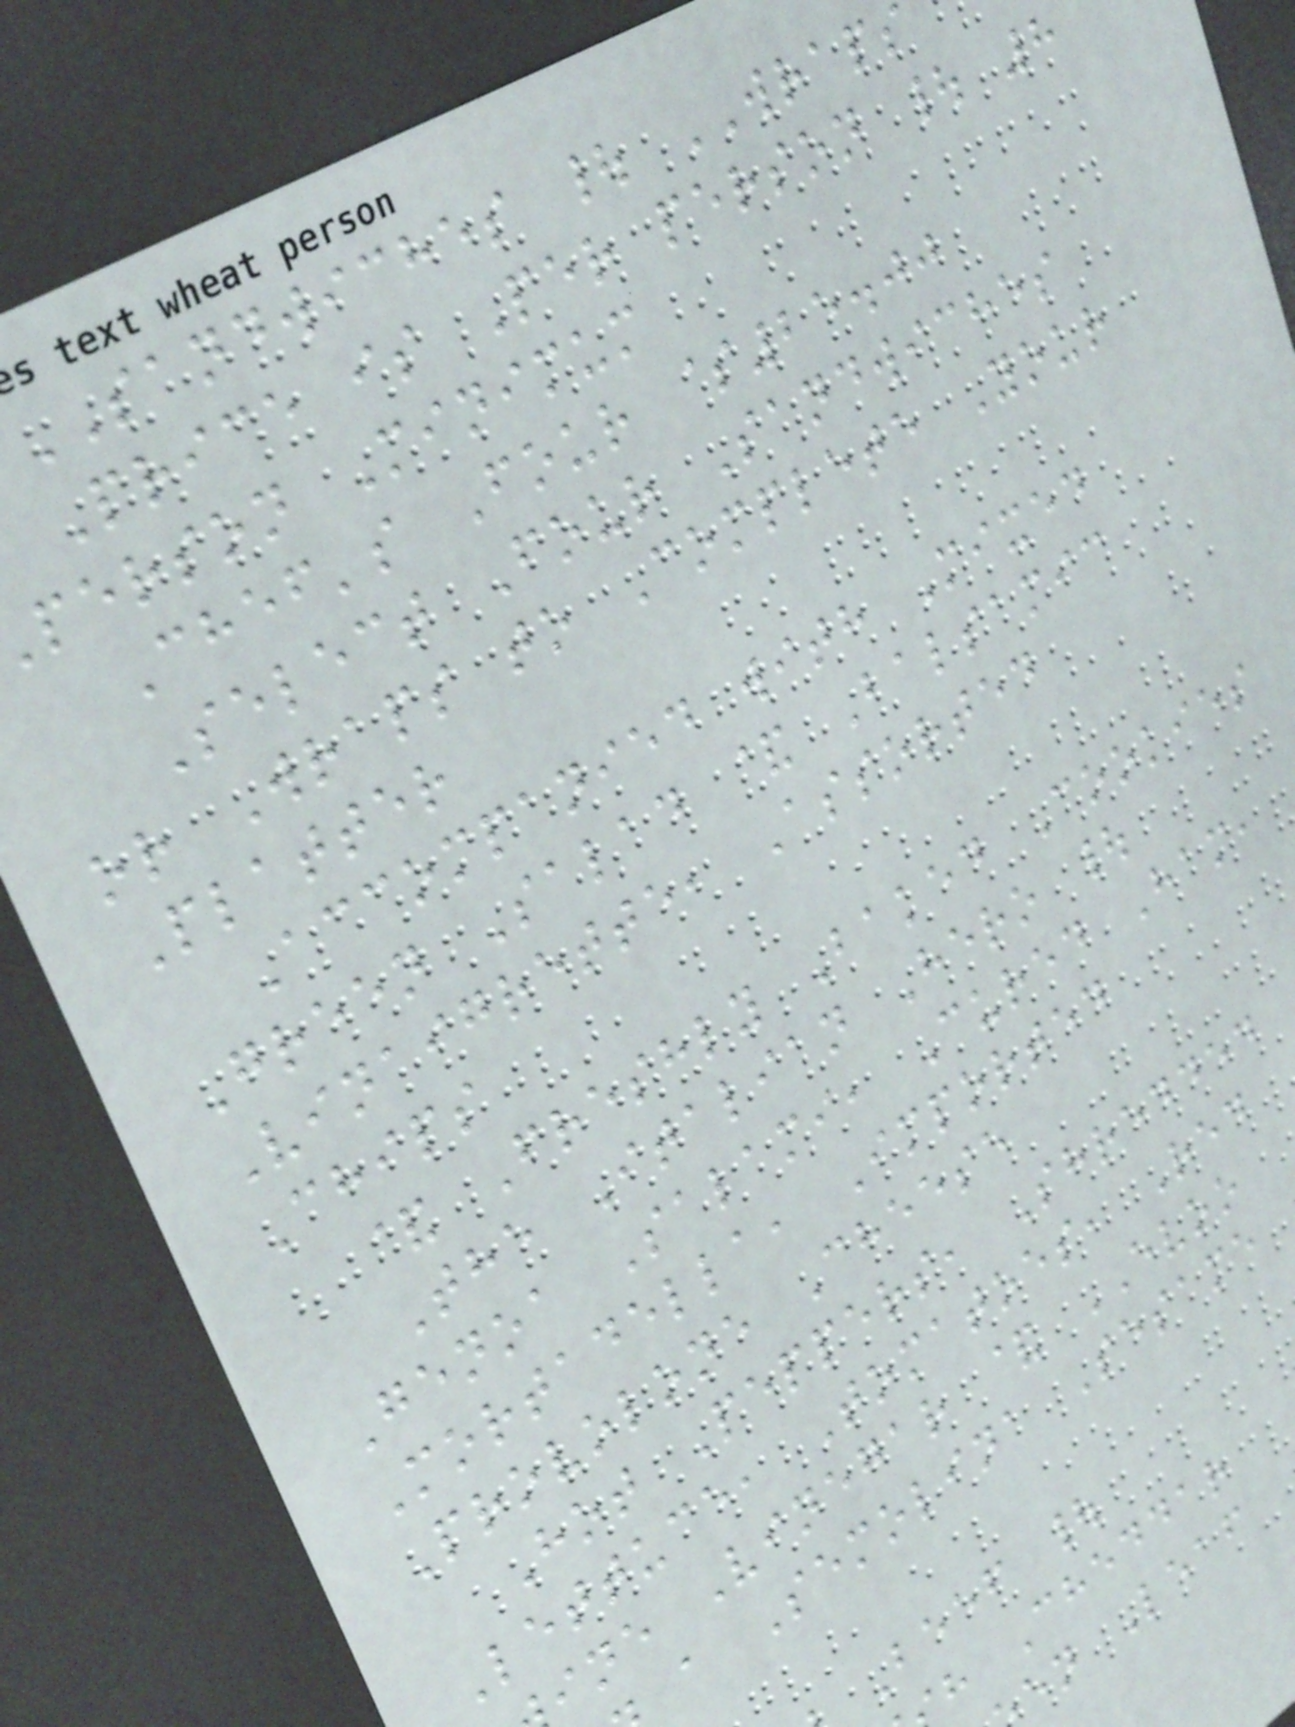SANDWICHES | WRAPS
Price is Per person | 8
person Minimum
Chef's Four $25.00
Select Four Sandwiches
or Wraps to Complete Your
Platter
Accompanied with Mixed
Green Salad & Balsamic
Vinaigrette, Assorted
Chips
& Freshly Baked Cookies
The Italian Hero |
Genoa Salami, Cured Ham,
Mortadella, Imported
Provolone Cheese
Hot Peppers, Shredded
Lettuce, Tomatoes, Red
ine Vinegar & EVOO
a Semolina Sesame
Beef |
h Cheddar
en Leaf
